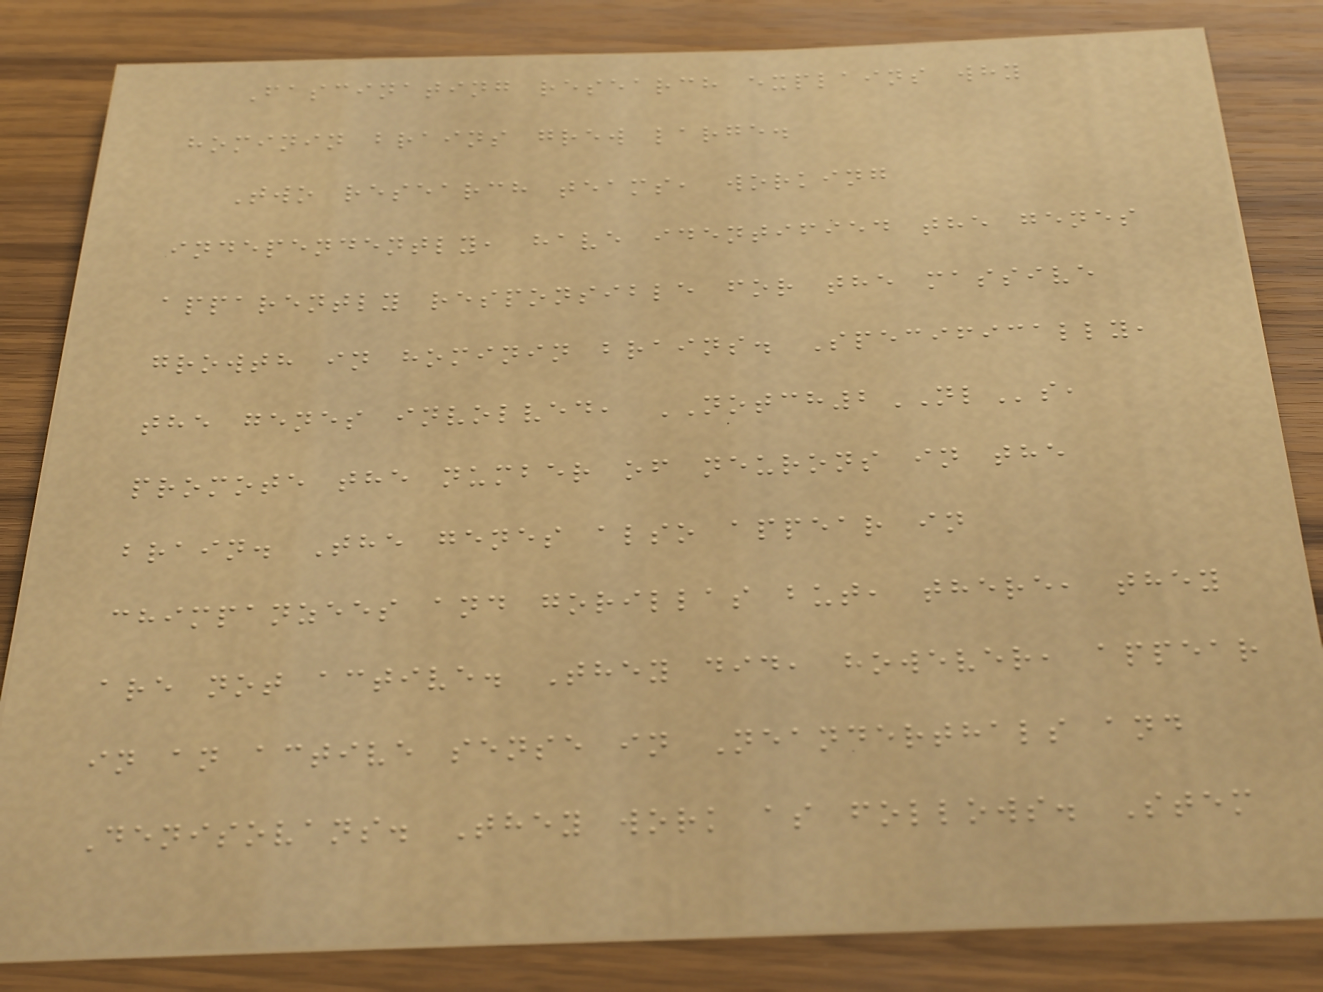Fascinating research explains why
hominin brains grew large.
Two research teams, working
independently, have identified the genes
apparently responsible for the massive
growth in hominin brains. Specifically,
the genes involved, NOTCH2NLs,
promote the number of neurons in the
brain. The genes also appear in
chimpanzees and gorillas but, there, they
are not active. They did, however, appear
in an active sense in Neanderthals and
Denisovans. They work as follows. Stem
